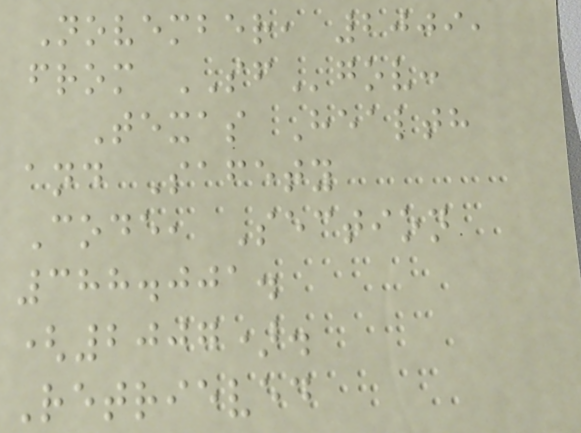November, 2009,
from SFgov:
Texas Health
and Safety
Code, Section
388.001.
(2007).
Retrieved
